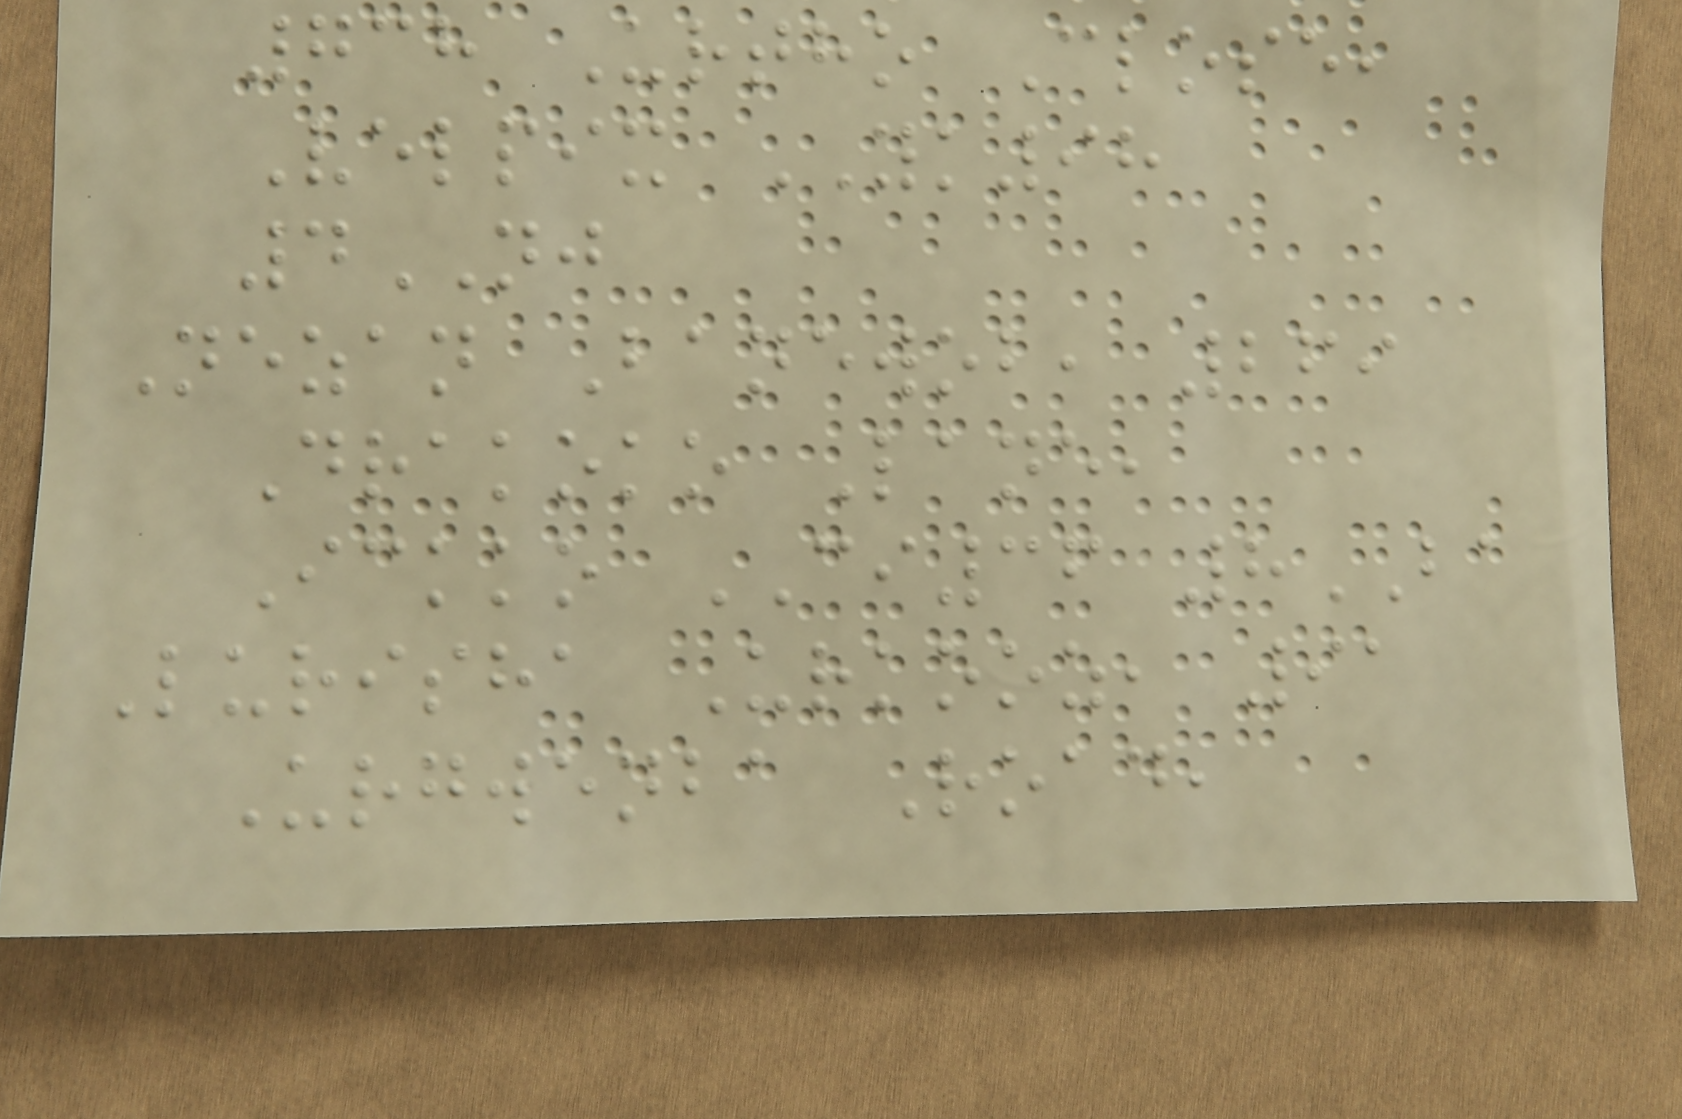738 Urtho Close,
Velpix YK98
4NJ
Nezan Banewob, 269
Drakoko Lane,
Ickko CI36 8BA
Lurisha Urkooz, 91
Urgwenba Road,
